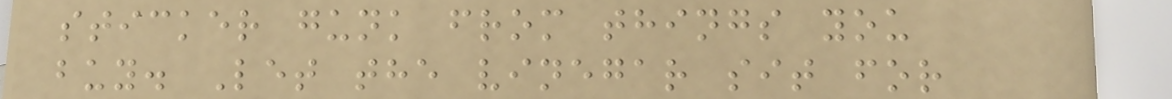sticker gunk from things you
buy. Let the vinegar sit for
